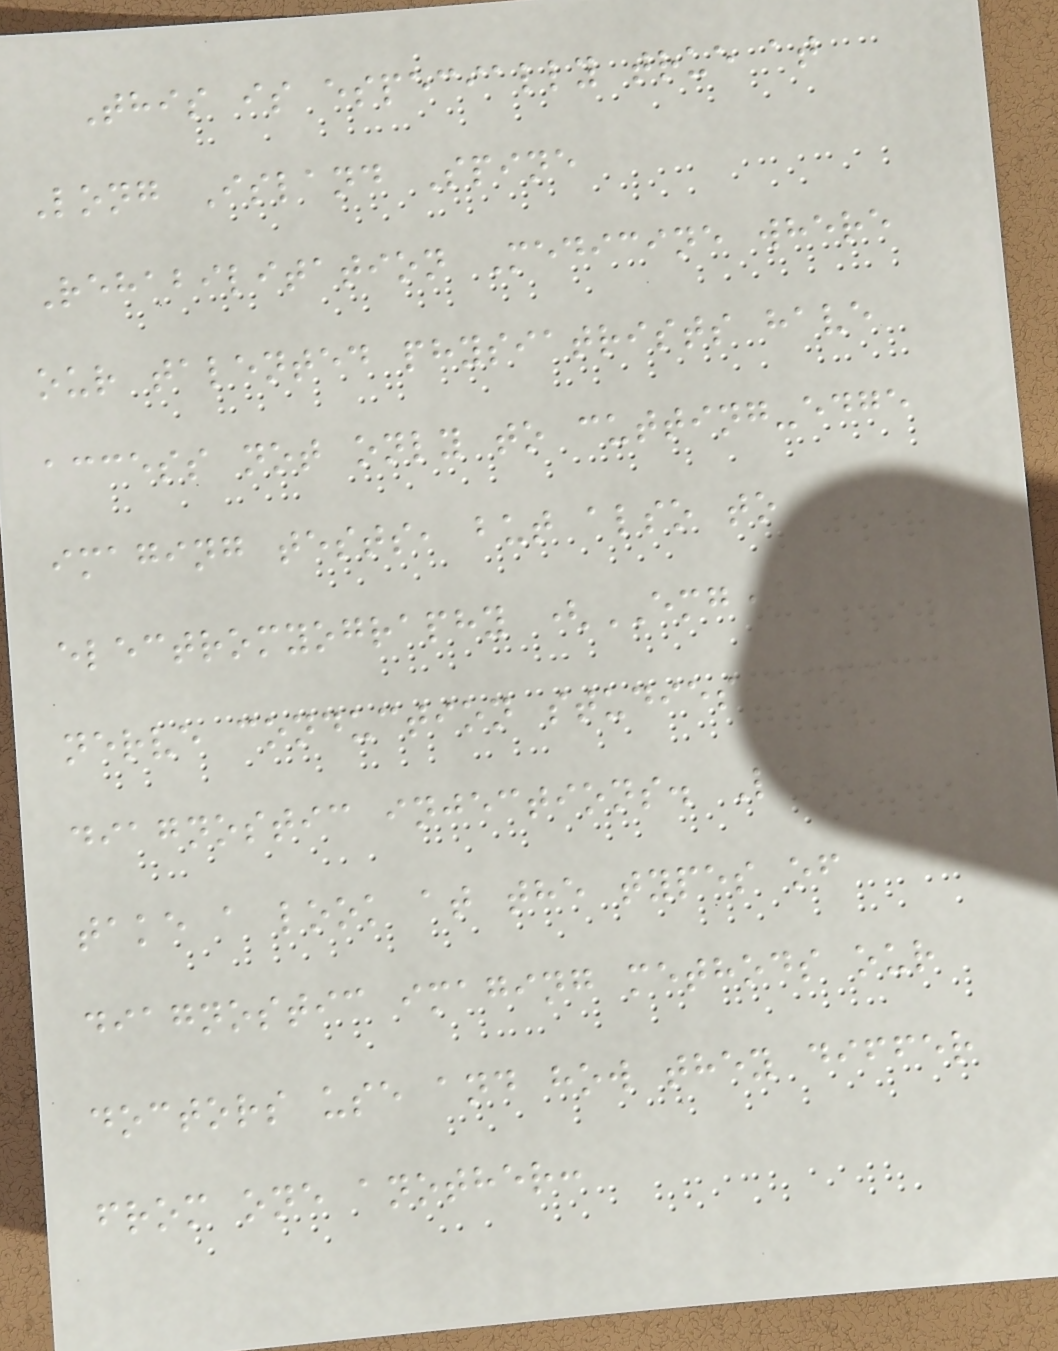This is especially true at
Long Island Spine
Rehabilitation Medicine where
our talented physiatrists have
access not only to cutting-edge
imaging tests, but also to
electromyography (EMG),
nerve conduction studies, and
diagnostic injections. Let's
take a look at the types of
diagnostic imaging methods our
doctors use and how they differ
from one another:
